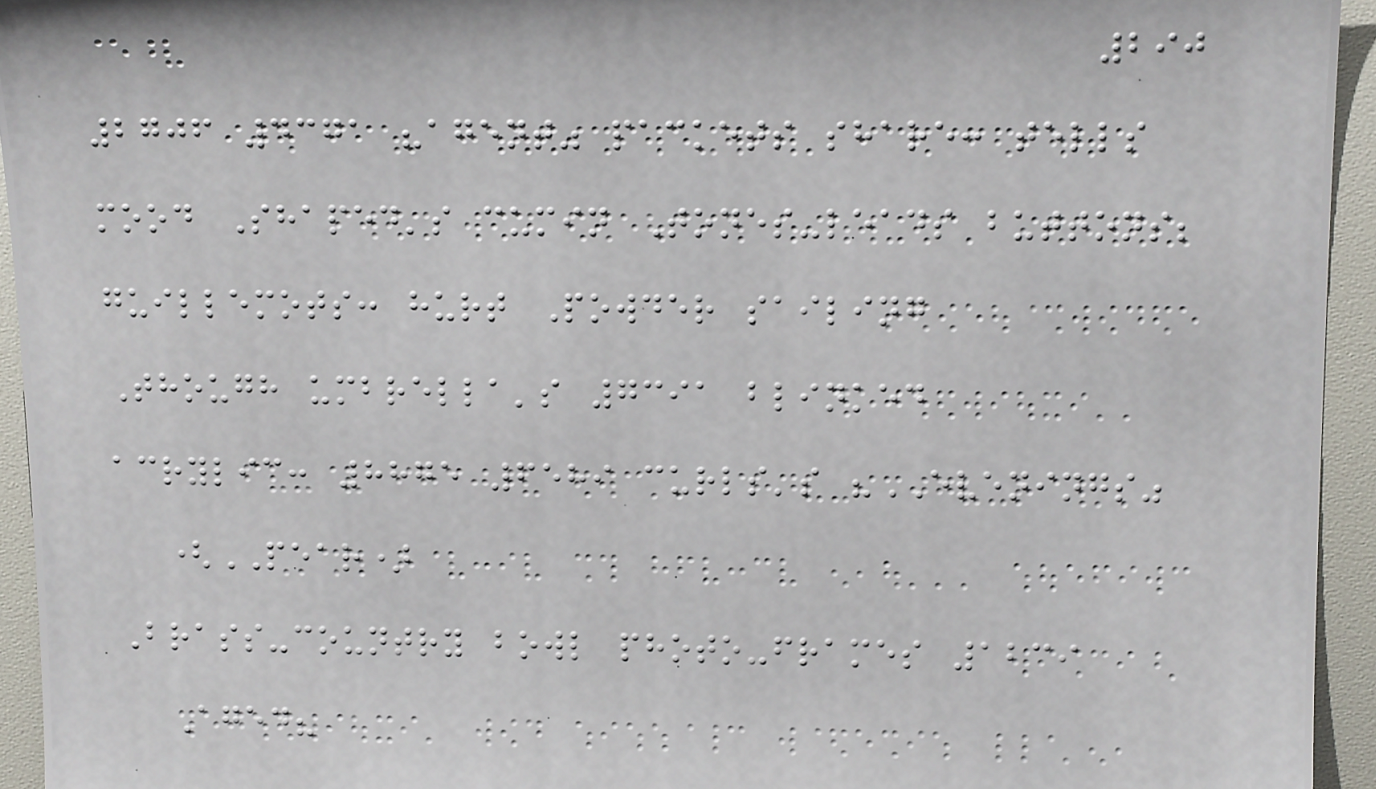290
2706 4371 "agent" packets share: tells
mood Shaped's cumin Tones-leads buttons;
guillemots: hurt Powder sailing
Though umbrella's 7391 blinked
acrylic: 8875 6589 curls's "EVENINGS"
(PEAR)
Brass-country bowl photo-frames 1239
Aged?
